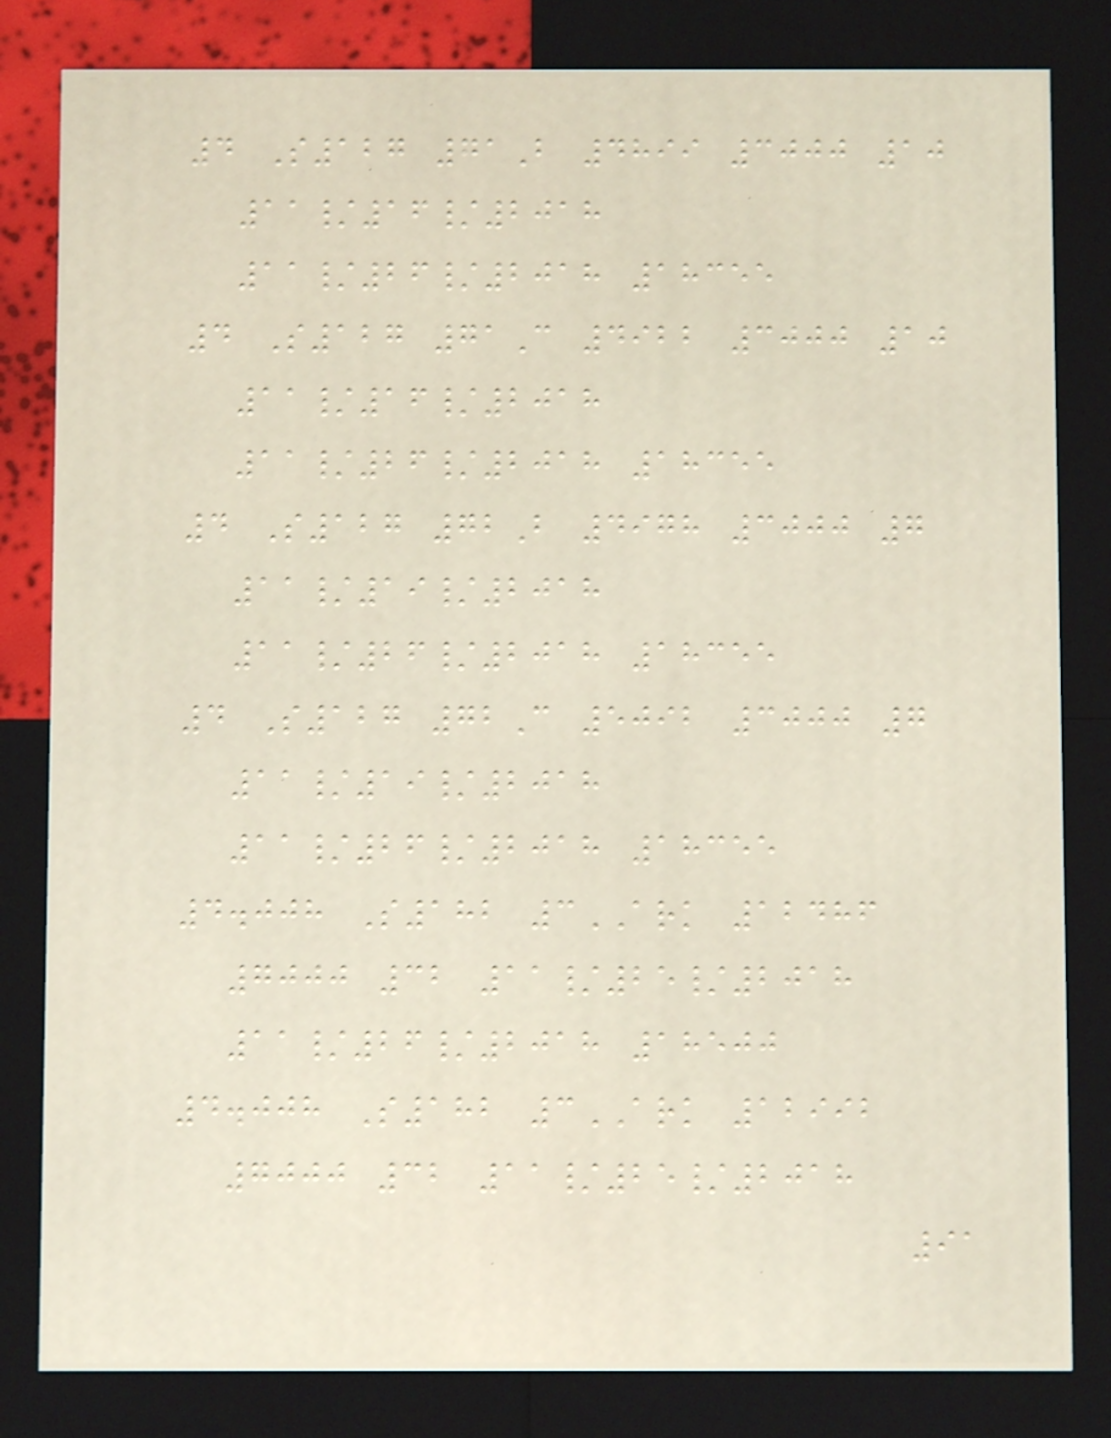4 S127 71B 4899 3000 10
11/16/2018
11/26/2018 18355
4 S127 71C 4922 3000 10
11/16/2018
11/26/2018 18355
4 S127 72B 4978 3000 7
11/19/2018
11/26/2018 18355
4 S127 72C 5092 3000 7
11/19/2018
11/26/2018 18355
4.008 S182 3ARK 12486
7000 32 11/25/2018
11/26/2018 18500
4.008 S182 3ARK 12992
7000 32 11/25/2018
91
